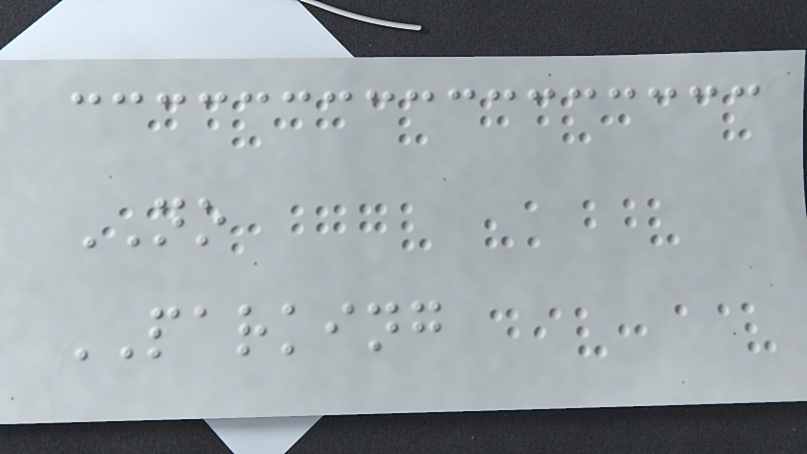NO
PARKING
